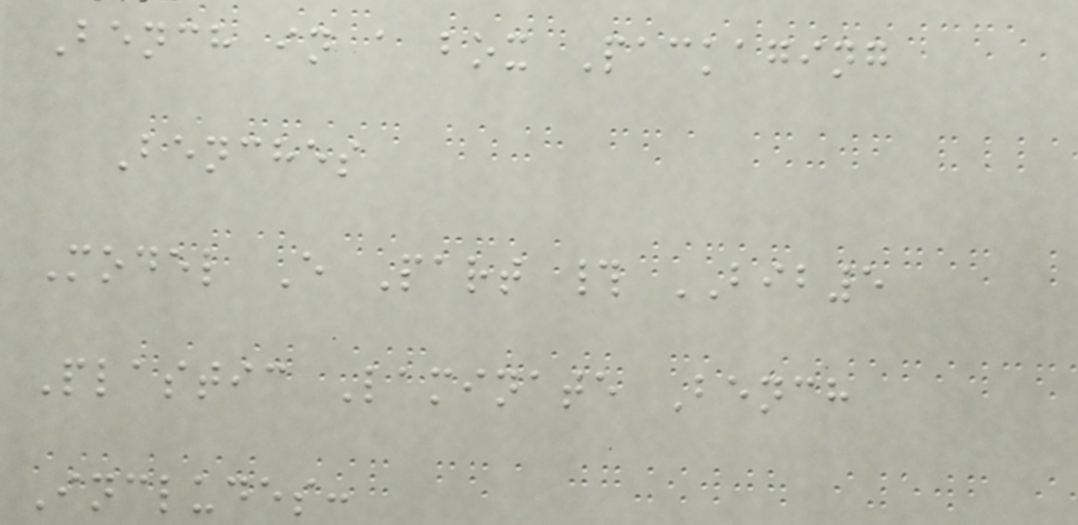Bench in a box Packaging
Benches
Model E Part # BIB5
Plastic Laminate Bench
Includes:
